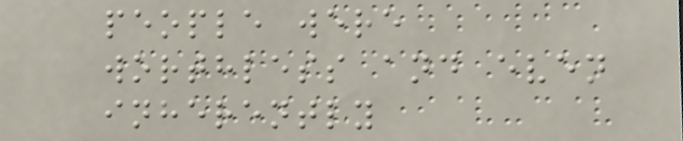people were
worthless and even
inherently
